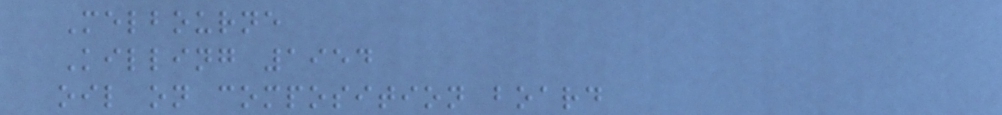Melbourne
Killing 1954
oil on composition board
